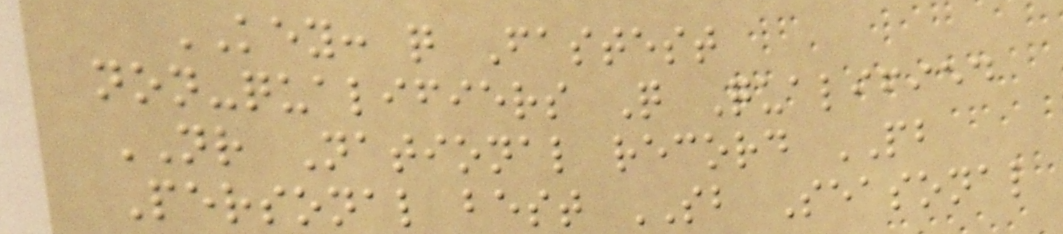KEY: q Fastest
non-qualifiers Q Qualified
NR National record PB
Personal best SB Seasonal
